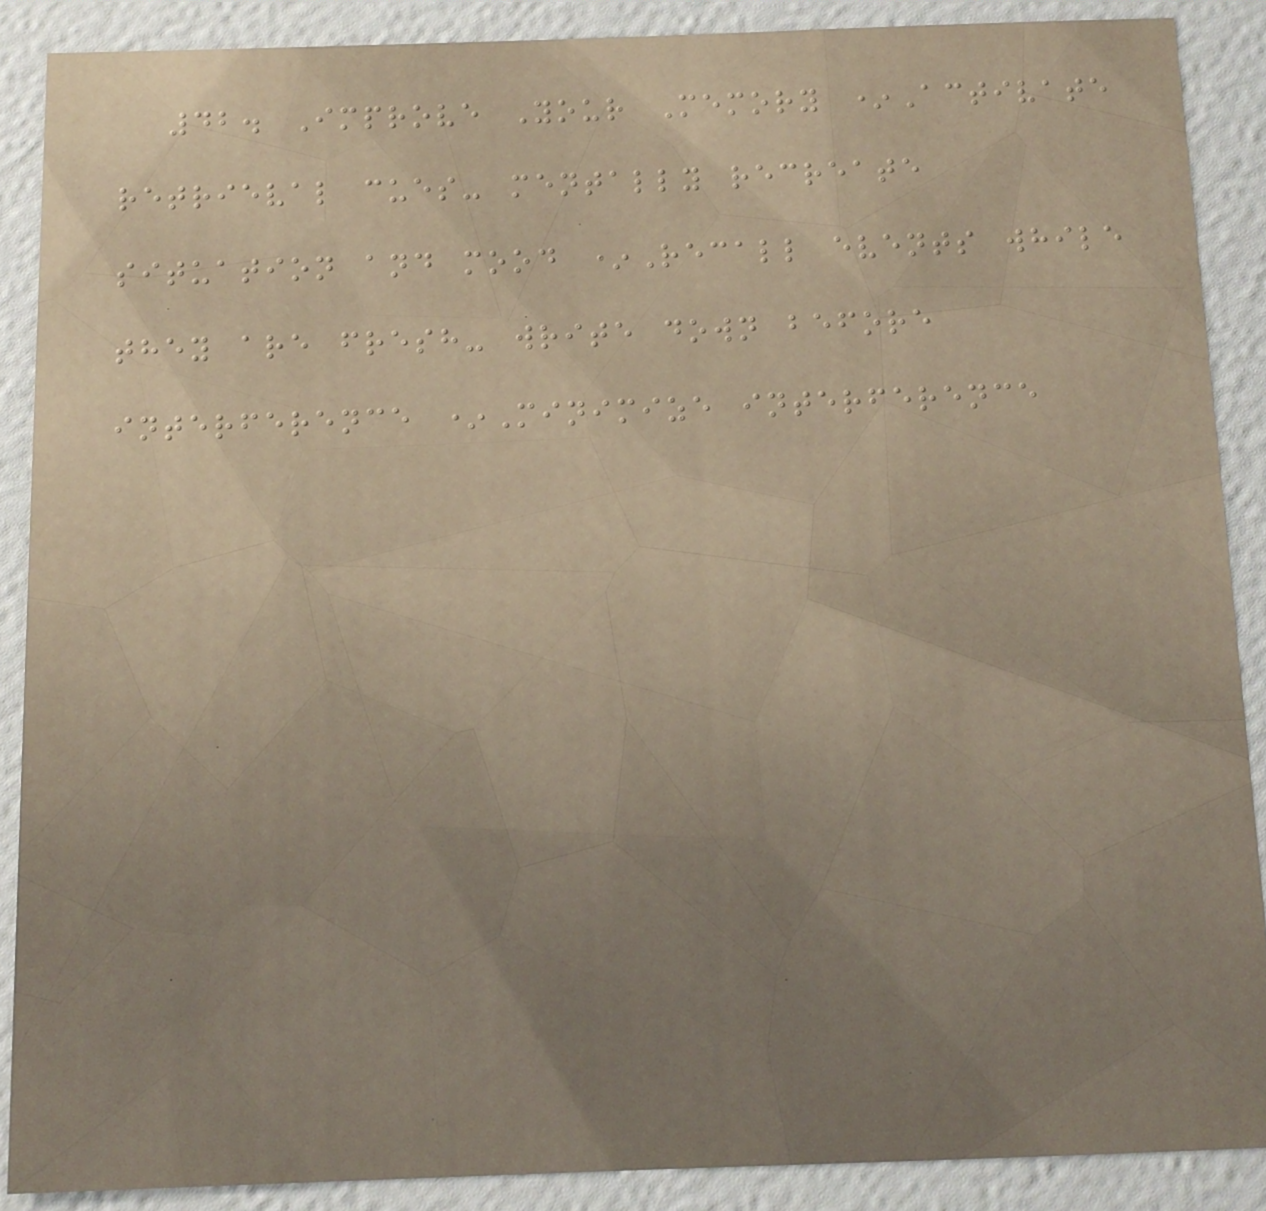42. Improve Your Memory *Activate
retrieval cues- mentally recreate
situation and mood *Recall events while
they are fresh- write down before
interference *Minimize interference
